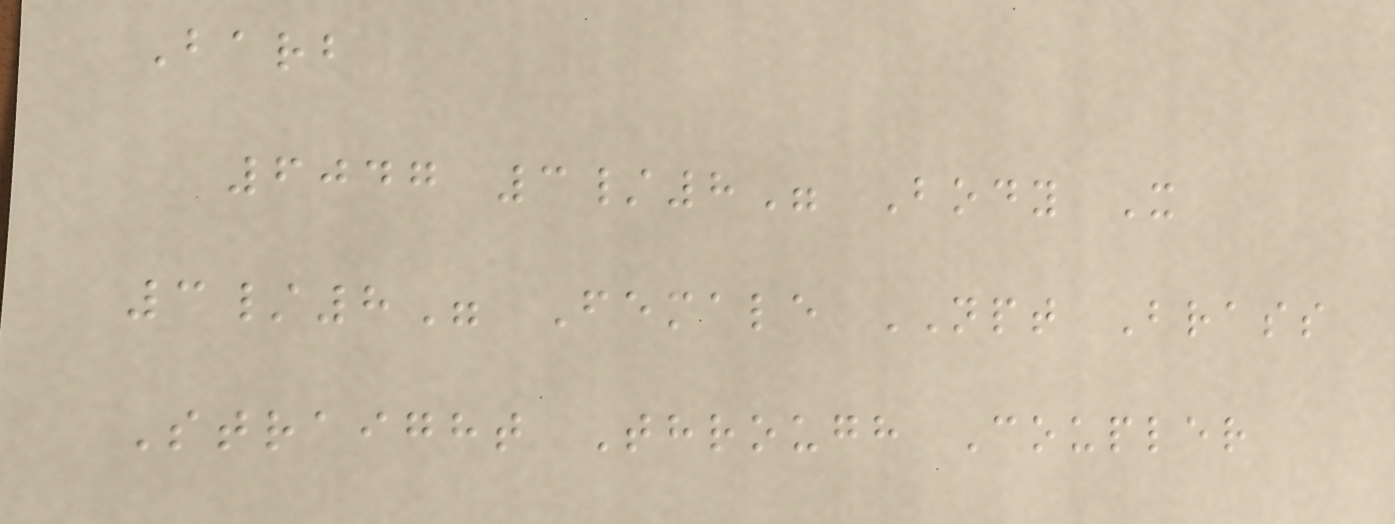Barb
6047 3/8" Body X
3/8" Female NPT Brass
Straight Through Coupler
